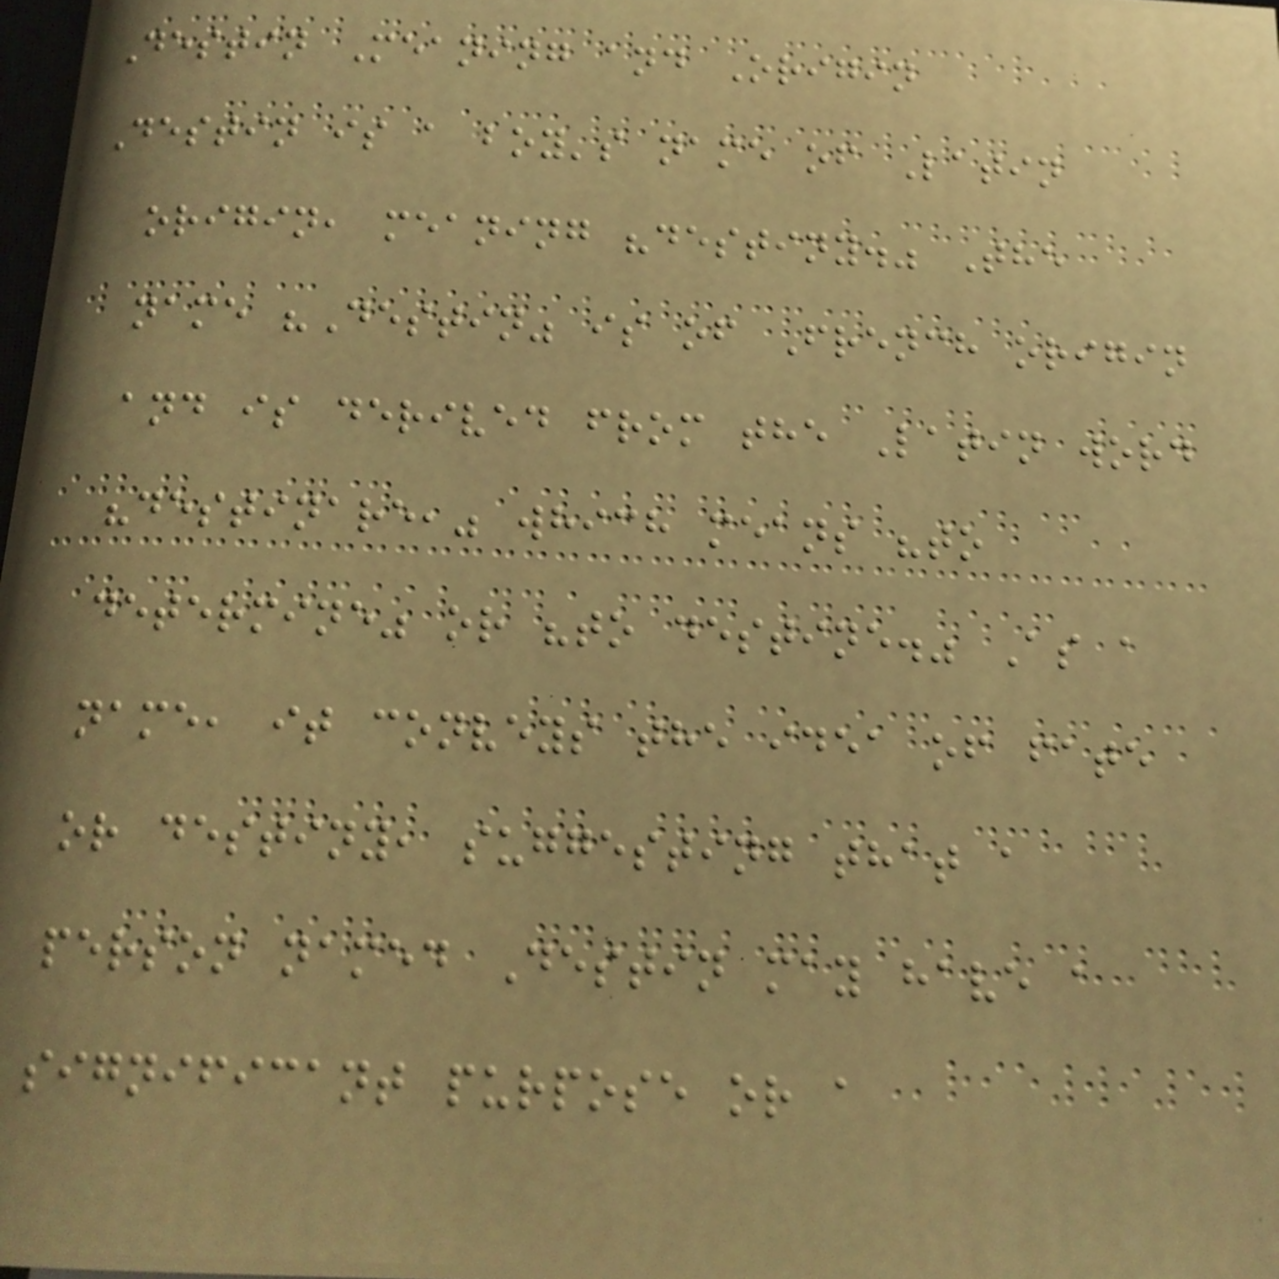Destin Meaning and Origin
Destin is a boy's name of Latin
origin, meaning "destiny." The
name "Destin" is of French origin
and is derived from the Latin word
"destinare," which means "to
determine" or "to destine." As a
name, it conveys the idea of fate
or destiny, suggesting that a
person named Destin may have a
significant purpose or a
